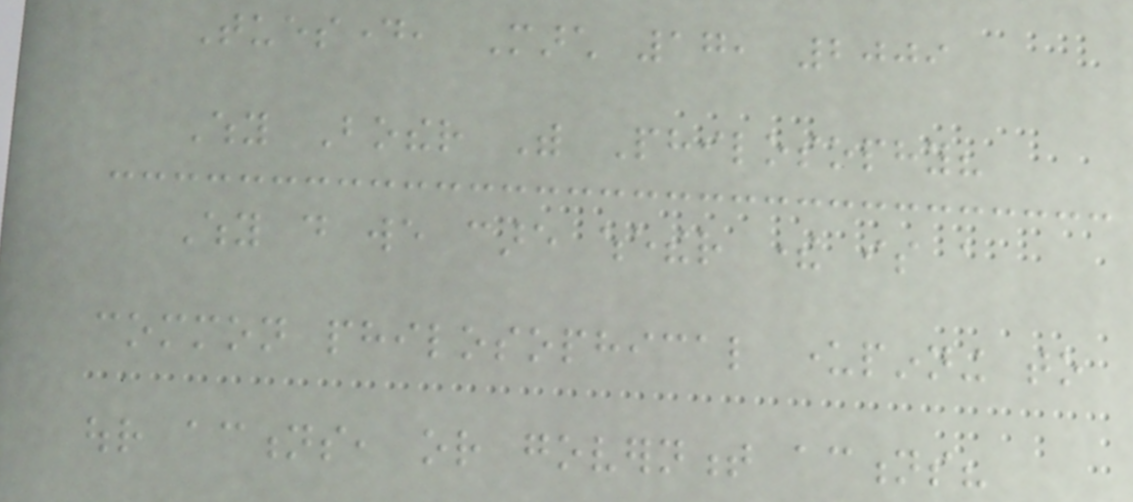Tuesday, March 17, 2009
Why Bother With Philosophy?
Why do we care whether there is a
common philosophical underpinning to
our actions, or government actions?
